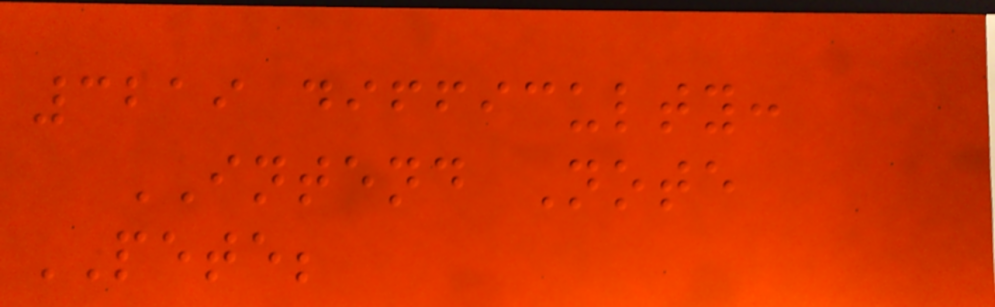3219 difficulty:
INTEND Note
PETE;
